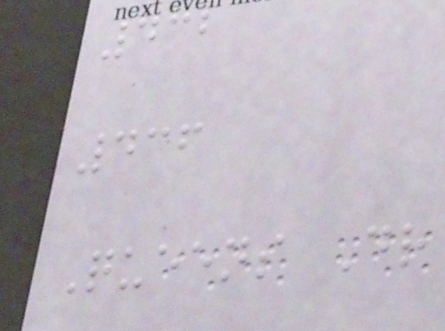432
436
Queens Dr
